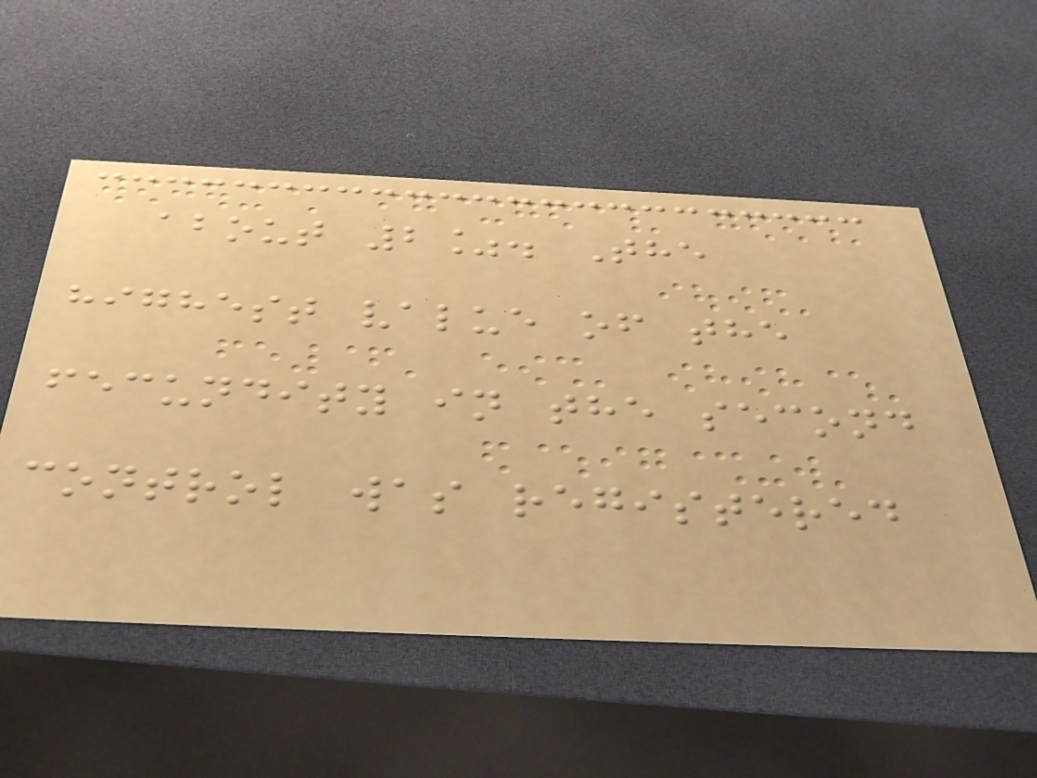about 2%. The
highest value of the
fecundity in the second
control was registered
